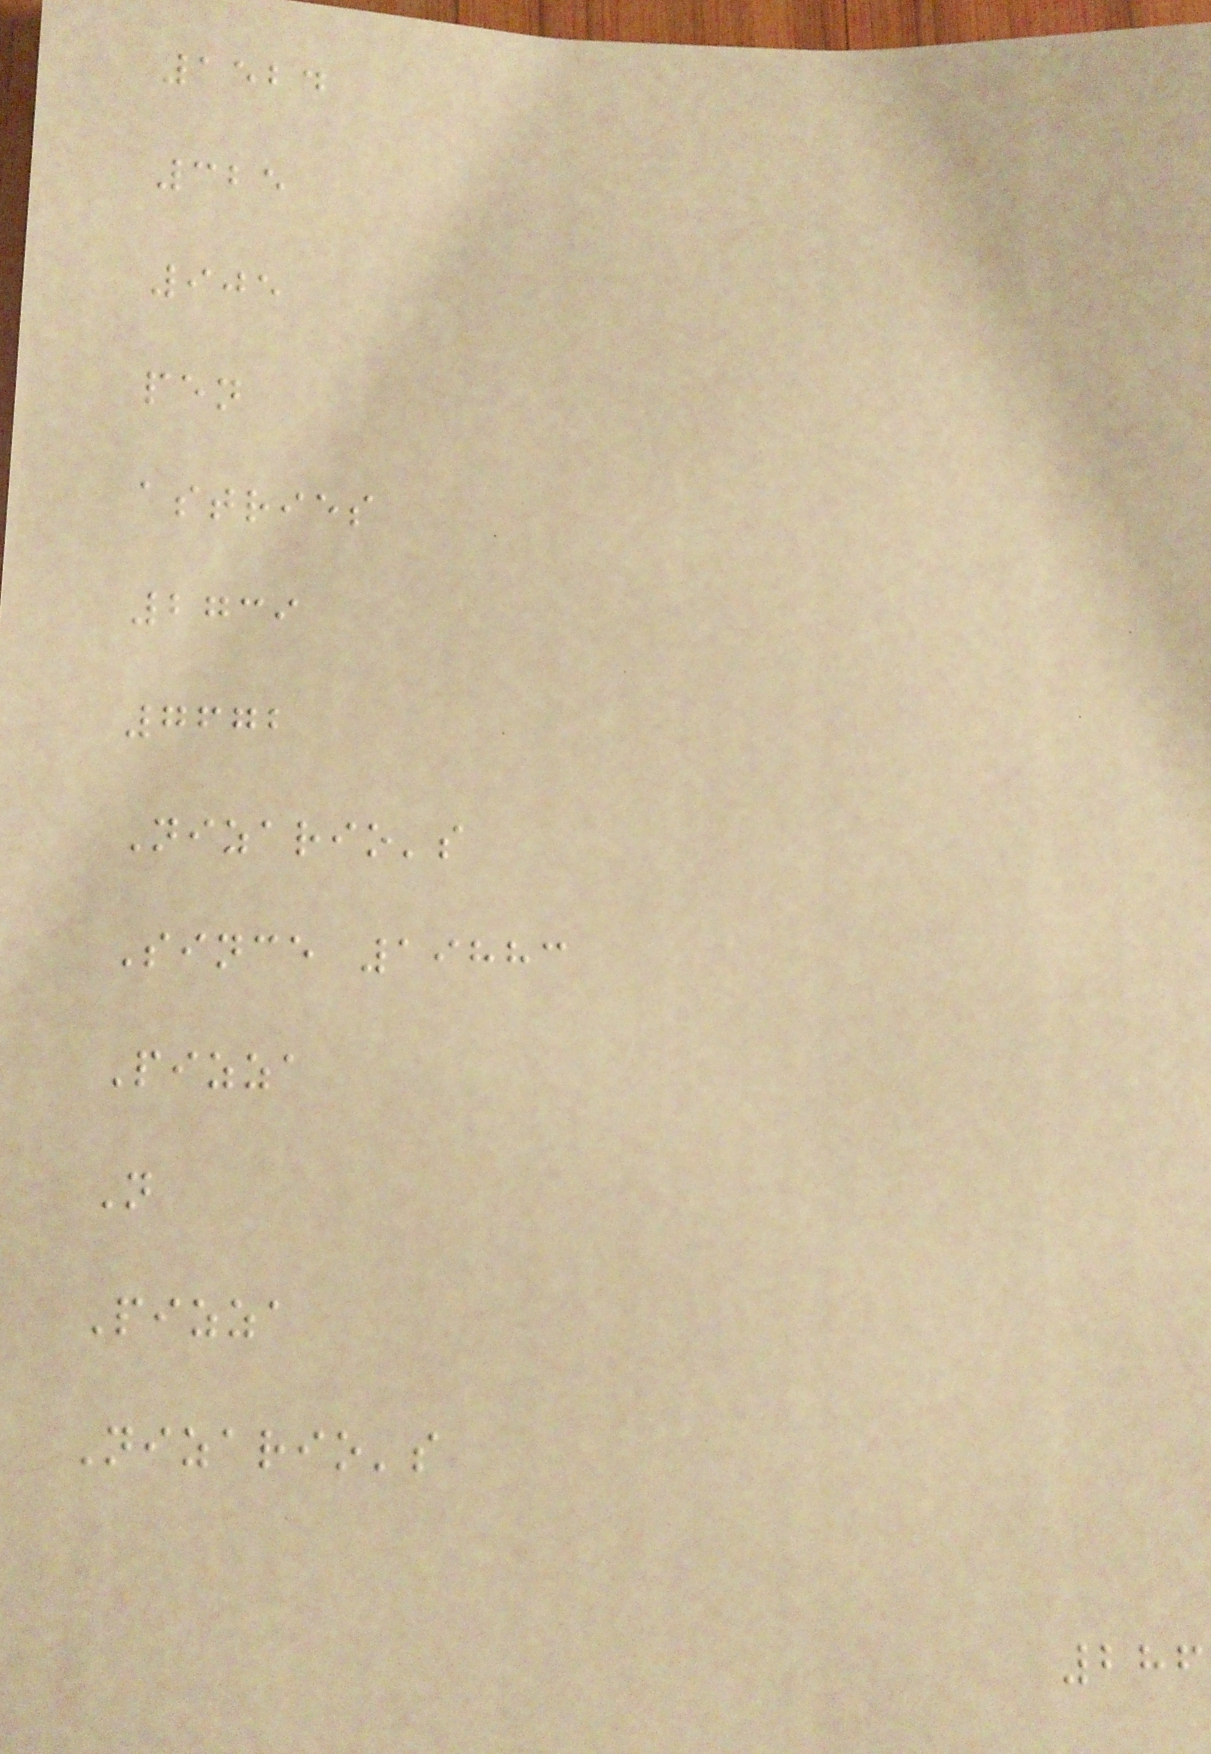1524
325
905
pen
astries
2739
7672
Nizario's
Since 19883
Pizza
N
Pizza
Nizario's
286
